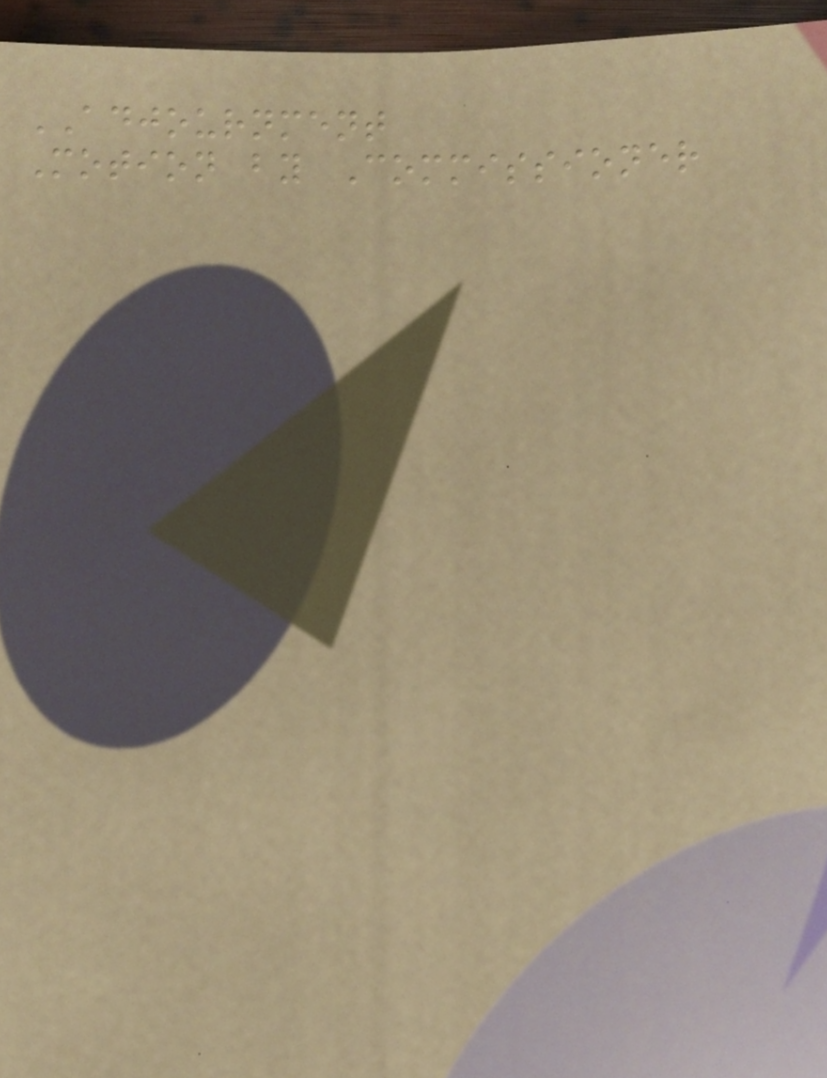ADJOURNMENT
Motion by Commissioner
